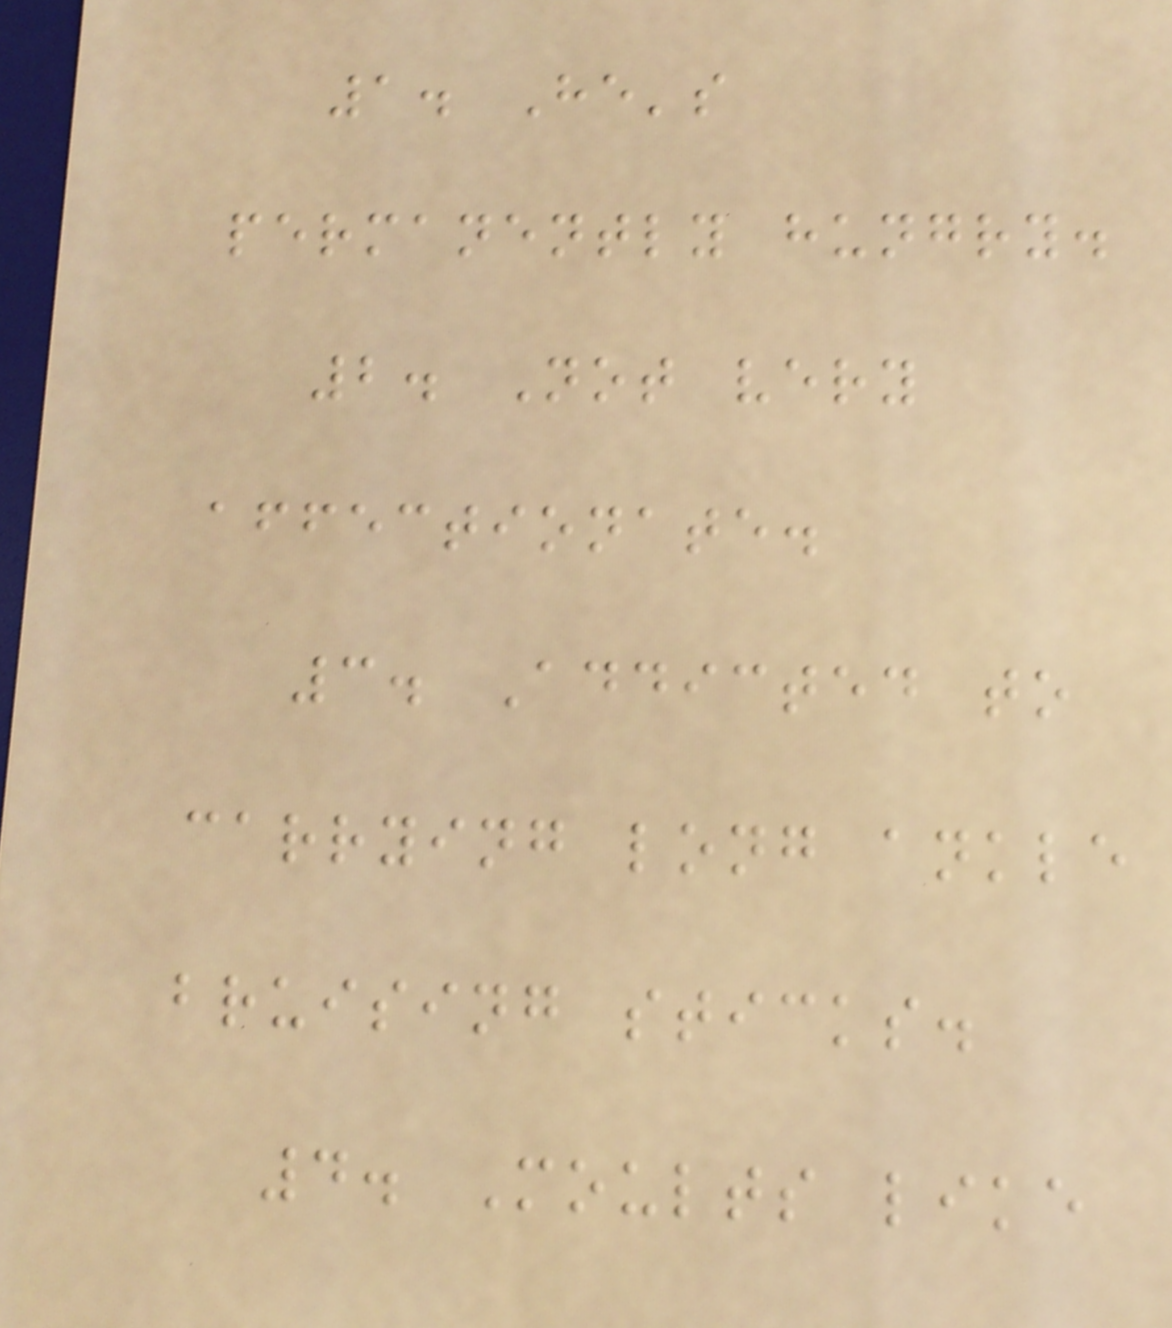1. He's
permanently hungry.
2. Not very
affectionate.
3. Addicted to
carrying long ankle
bruising sticks.
4. Moults like
